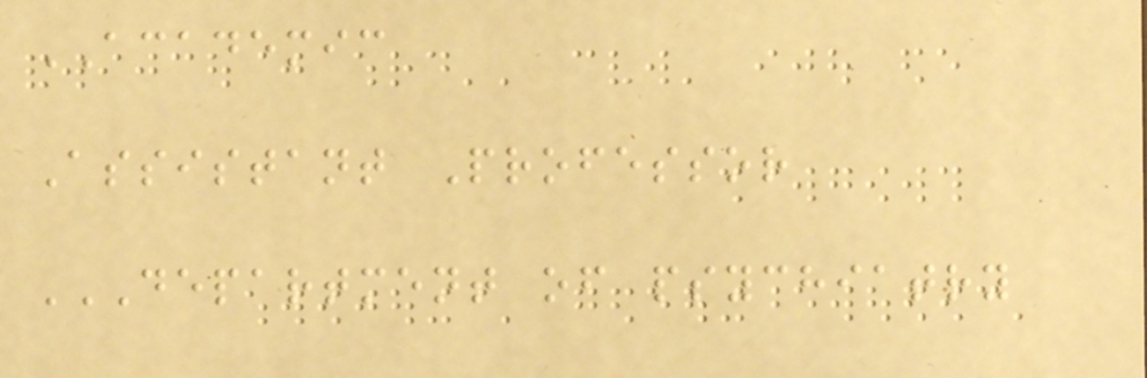ACADEMIC
Assistant Professor
DEPARTMENT OF PSYCHIATRY
